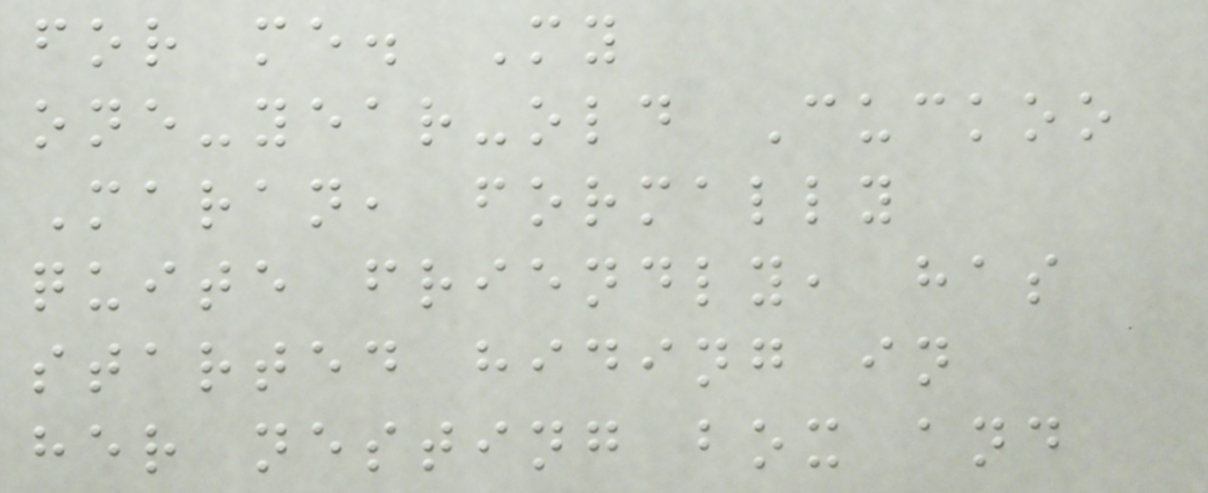for me. My
one-year-old Cuckoo
Maran, formally
quite friendly, has
started hiding in
her nesting box and
